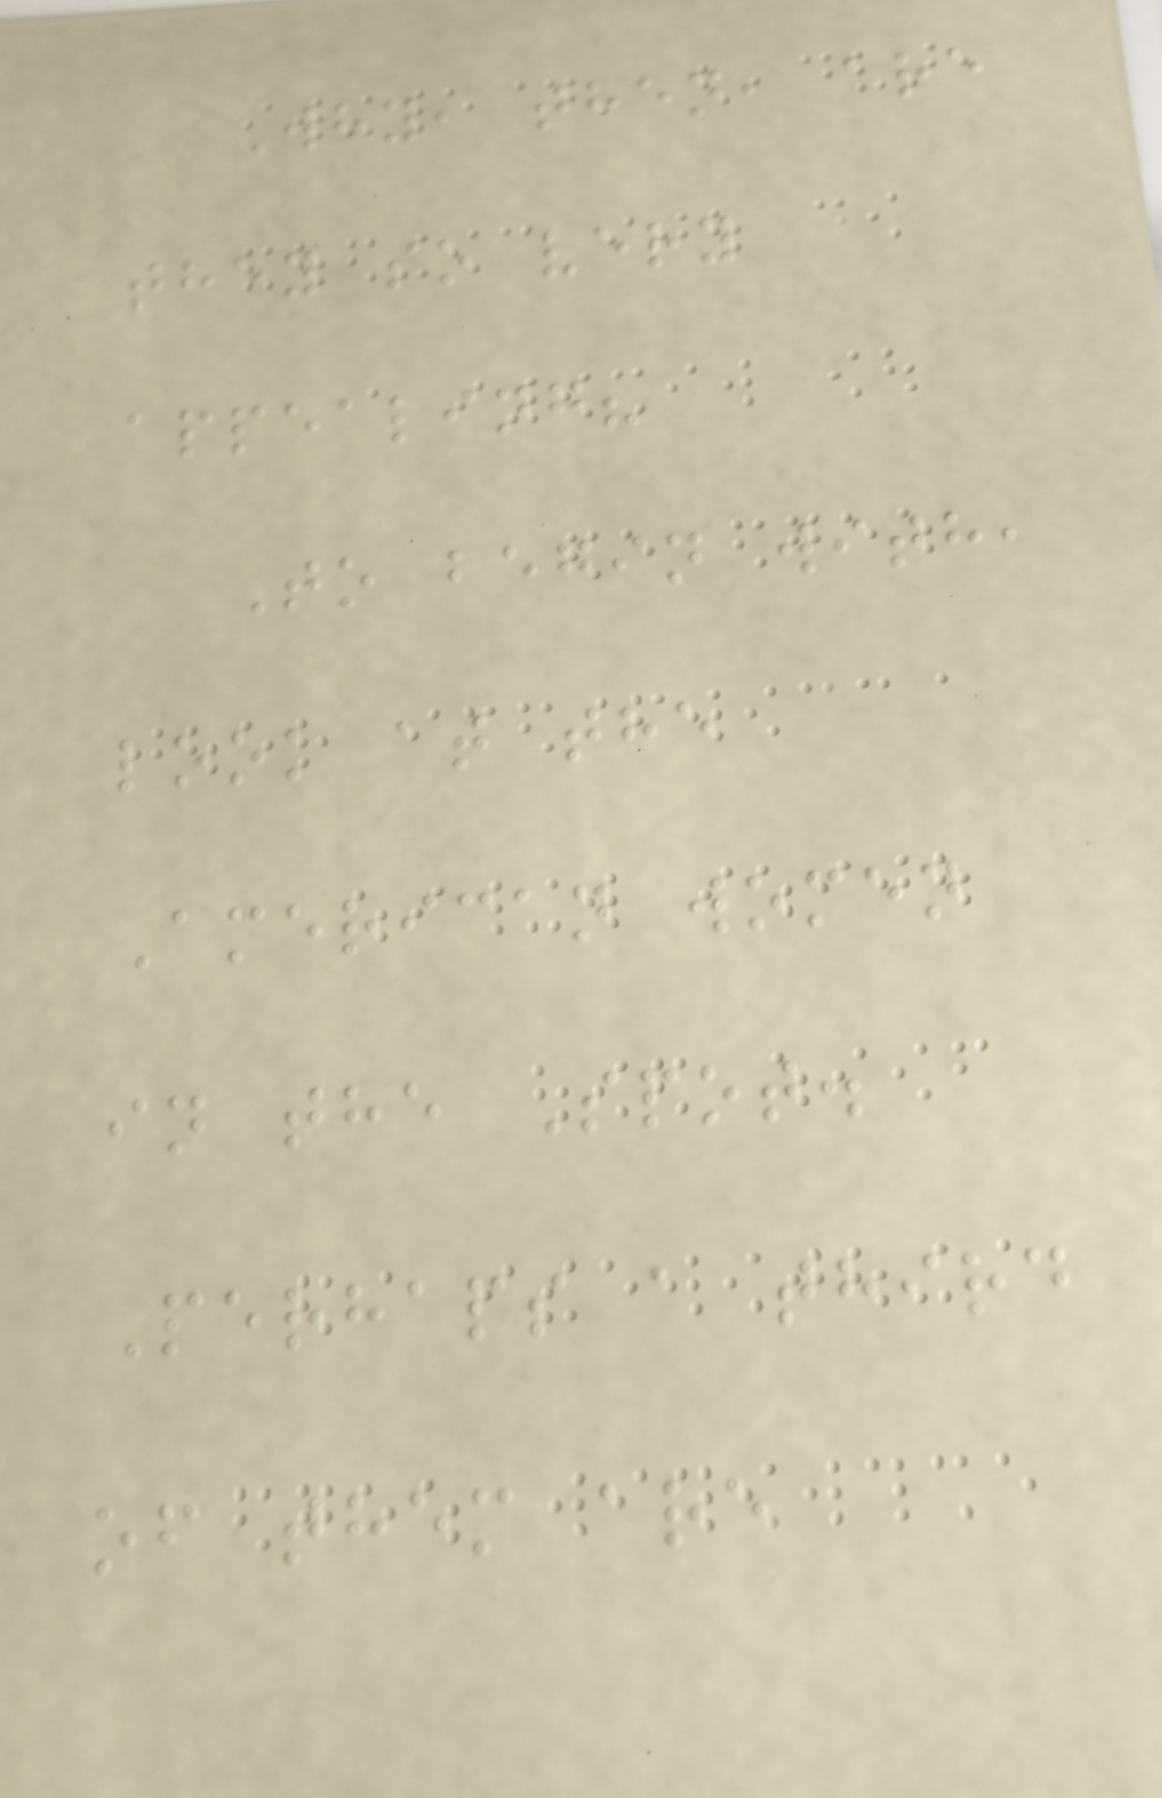Why, then, are
they so very
appealing?
To begin with,
look at the
American women
in the Spot.
Perhaps a third
of them are
